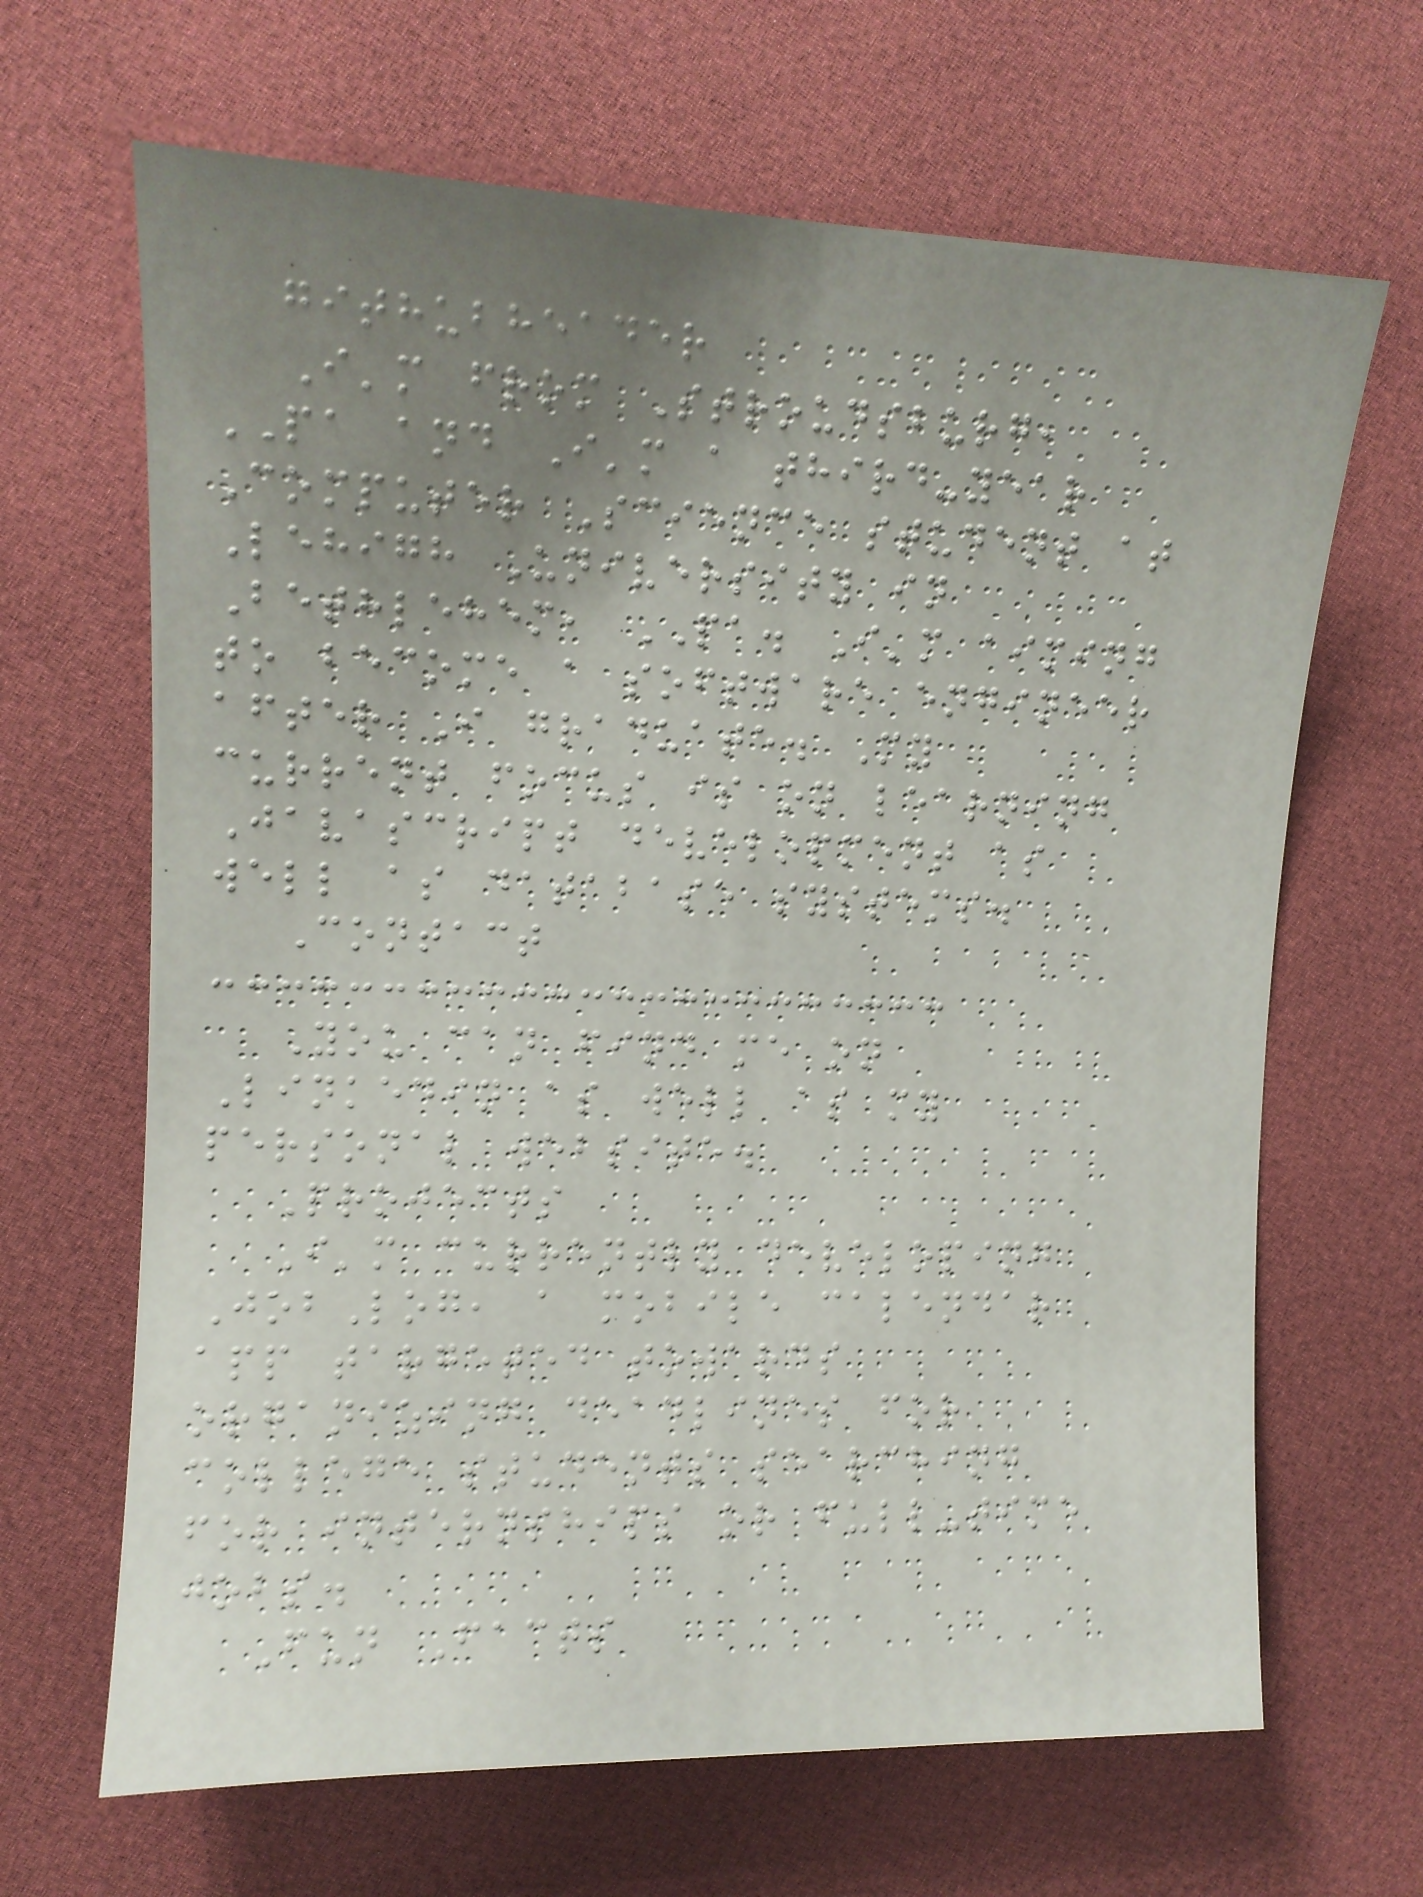githubheader
I'm from Stroudsburg,
PA and I'm a third-year
Computer Science student at
Lehigh University in
Bethlehem, PA. I'm aiming
to become a software engineer
after I graduate. My
current focus is on learning
Javascript development as
well as database systems.
Contact
You can find me on
Linkedin as well as my
personal website.
Projects
I'm currently developing
JobLog, a mobile calendar
app targeted towards
organizing deadlines for
college students searching
for internships or full-time
jobs.
Fun Facts
